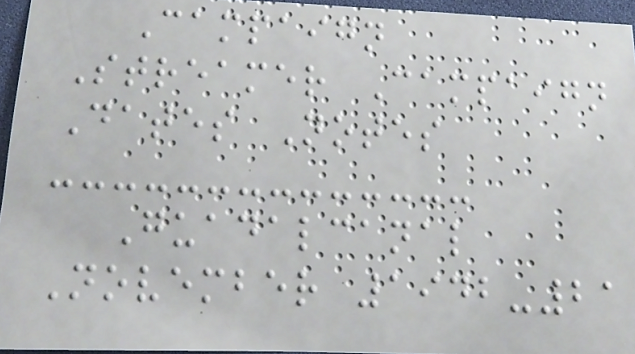Campaign
Streamer Campaign
Dates Notes
Guadalcanal
November 1942-21
